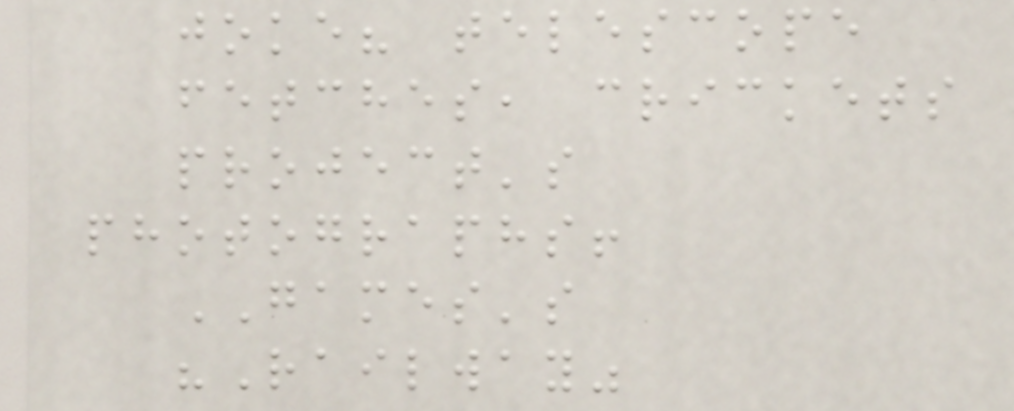joke? telescope
fetches, crickets
project's
photographs!
GAMES's
"Railway"
